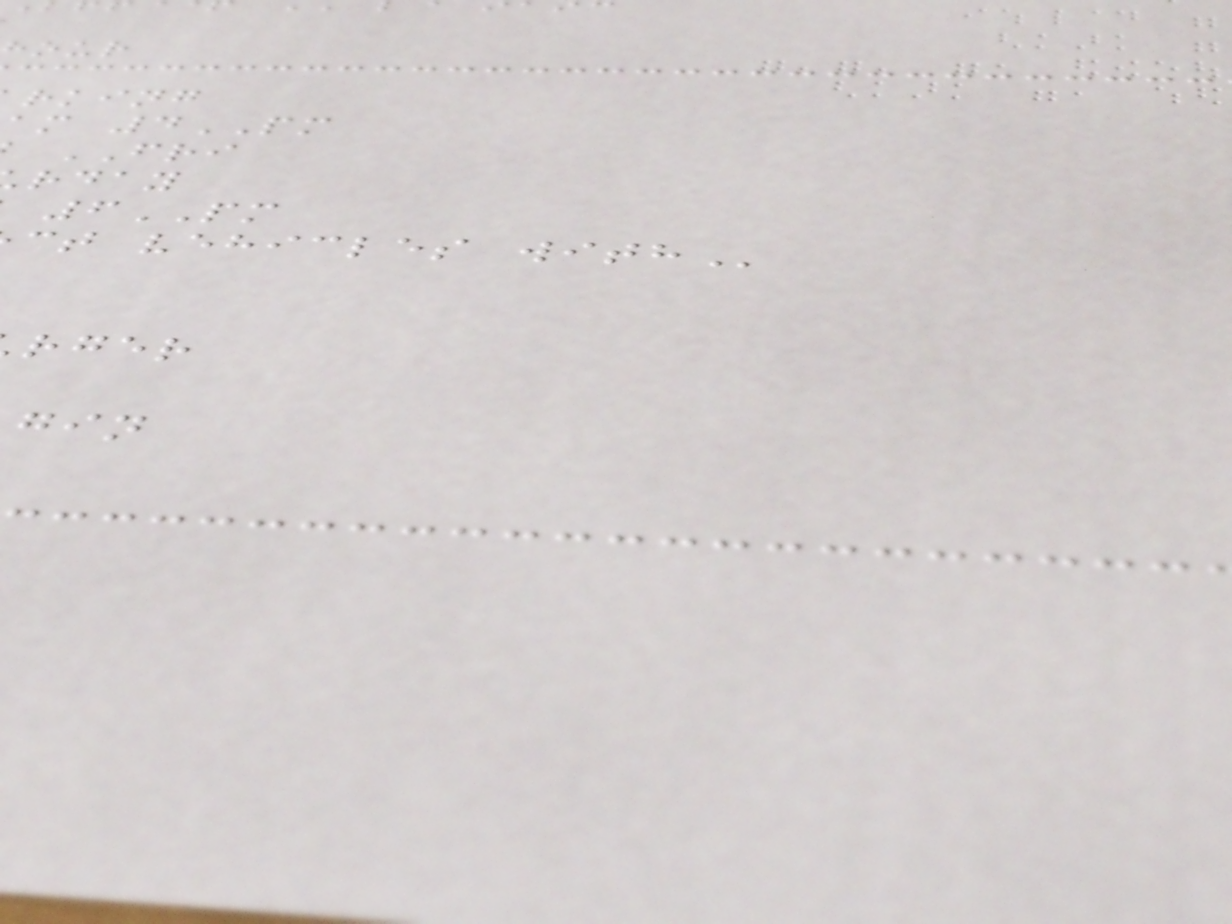rking
m 4PM
FRI
rday
6PM
ct vehicles
rger
